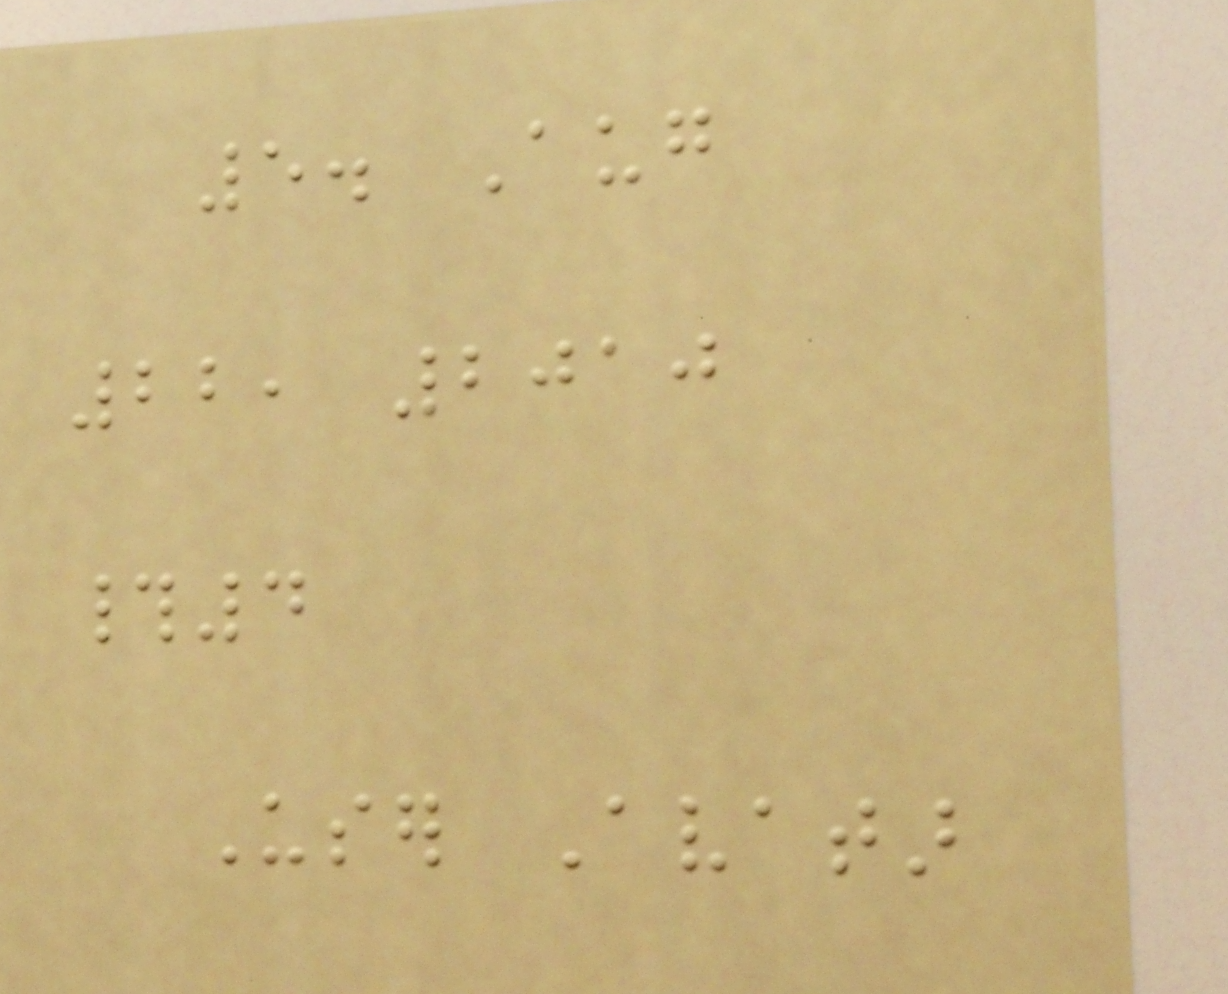5. Aug
22, 2010
#4
User Avatar
